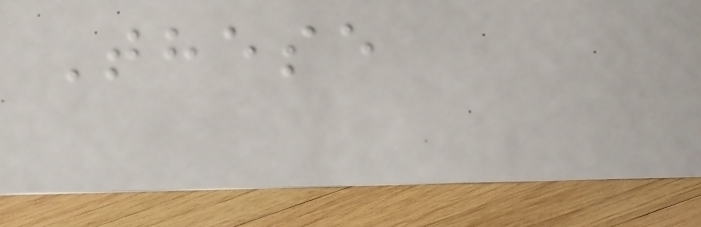These
